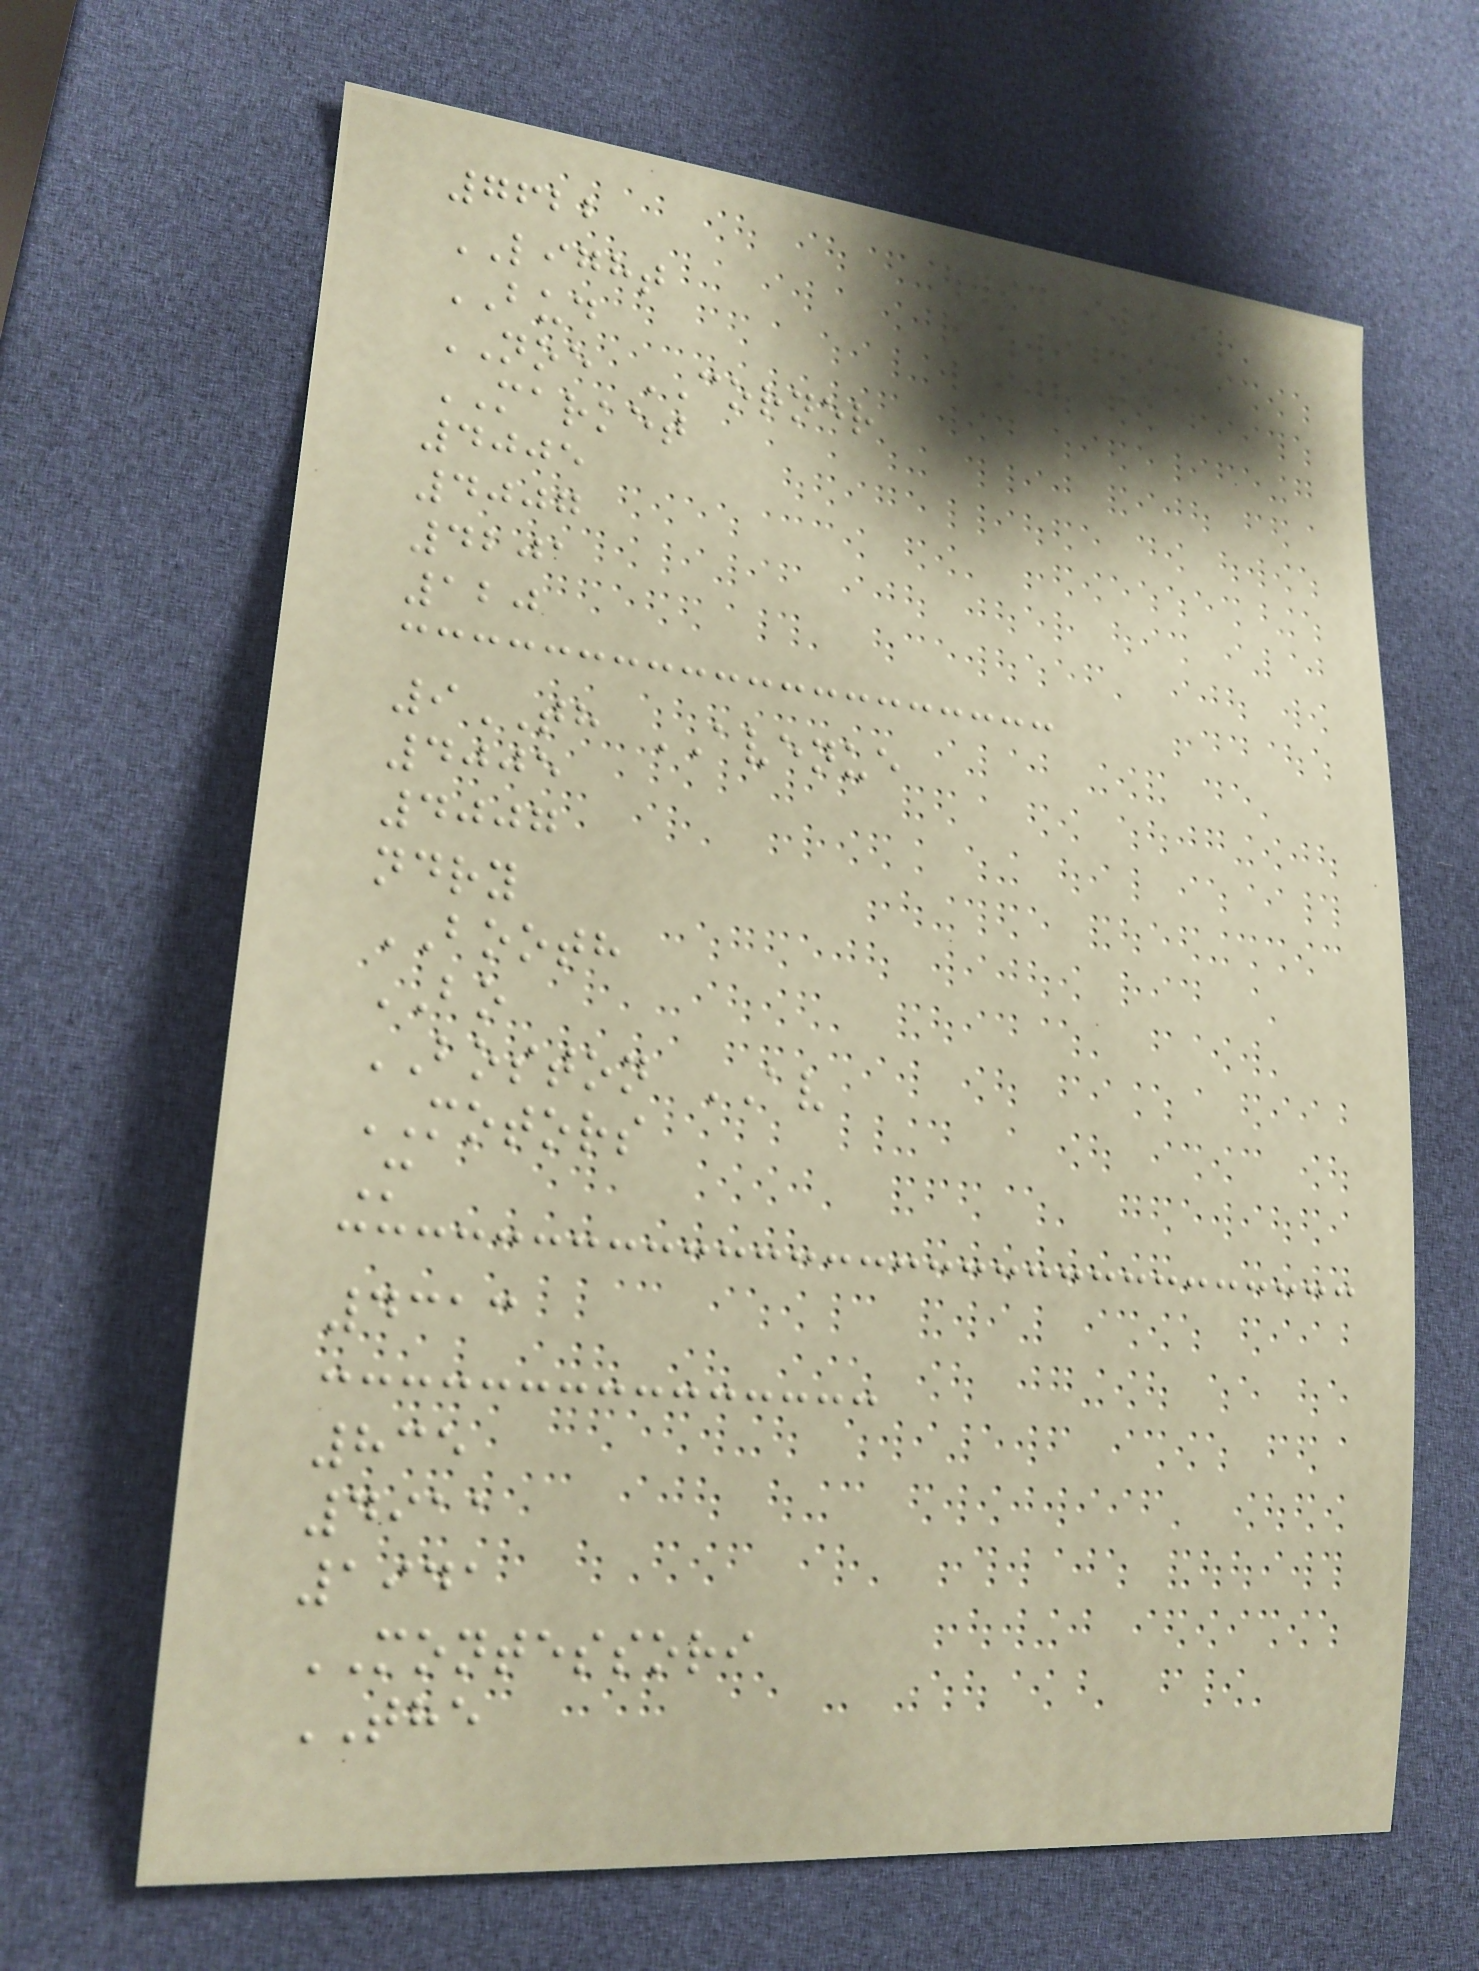7622
LIGHT
BUD
NOE CORNER
MARKET
4005
4007
4201
120
9TH AVENUE
4005
4007
ndry
BOOTH
BO
BOSTON AV
MOTORS
M
4313
835
4911
1941
MONTESSORI
THE
